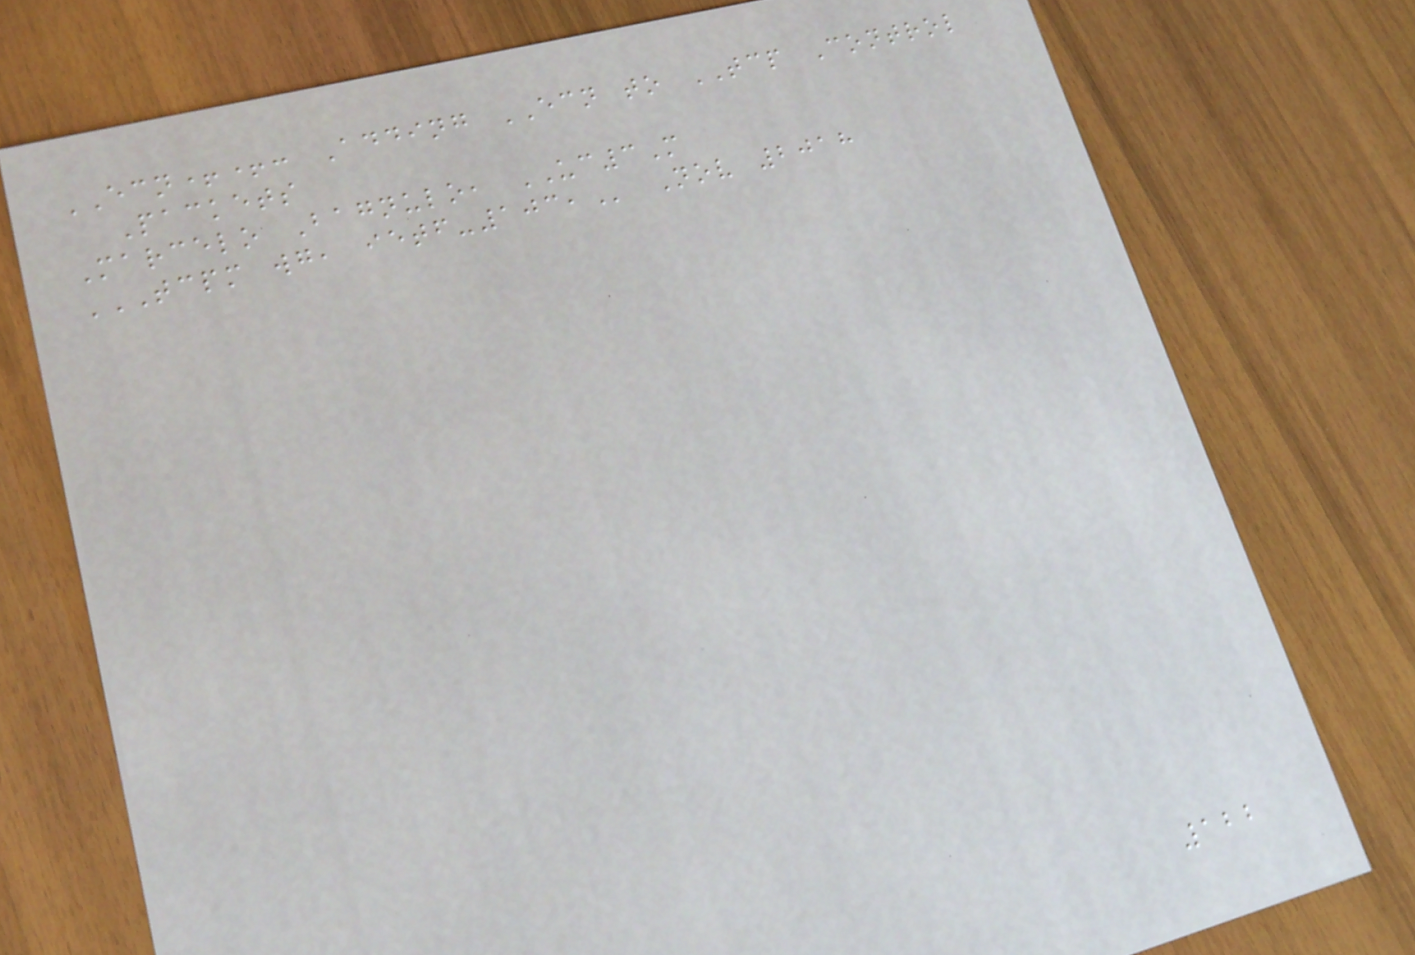ECN++: Adding ECN to TCP Control
Packets
Marcelo Bagnulo, UC3M
TCPM WG, IETF-103, Nov 2018
122
